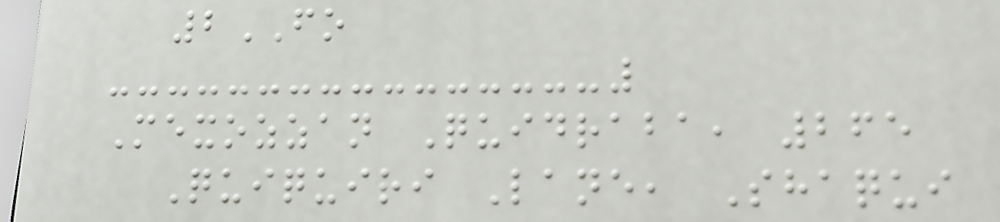2FO
Mexozzan Quidraba, 265
Quiquiri Lane, Shaqui
